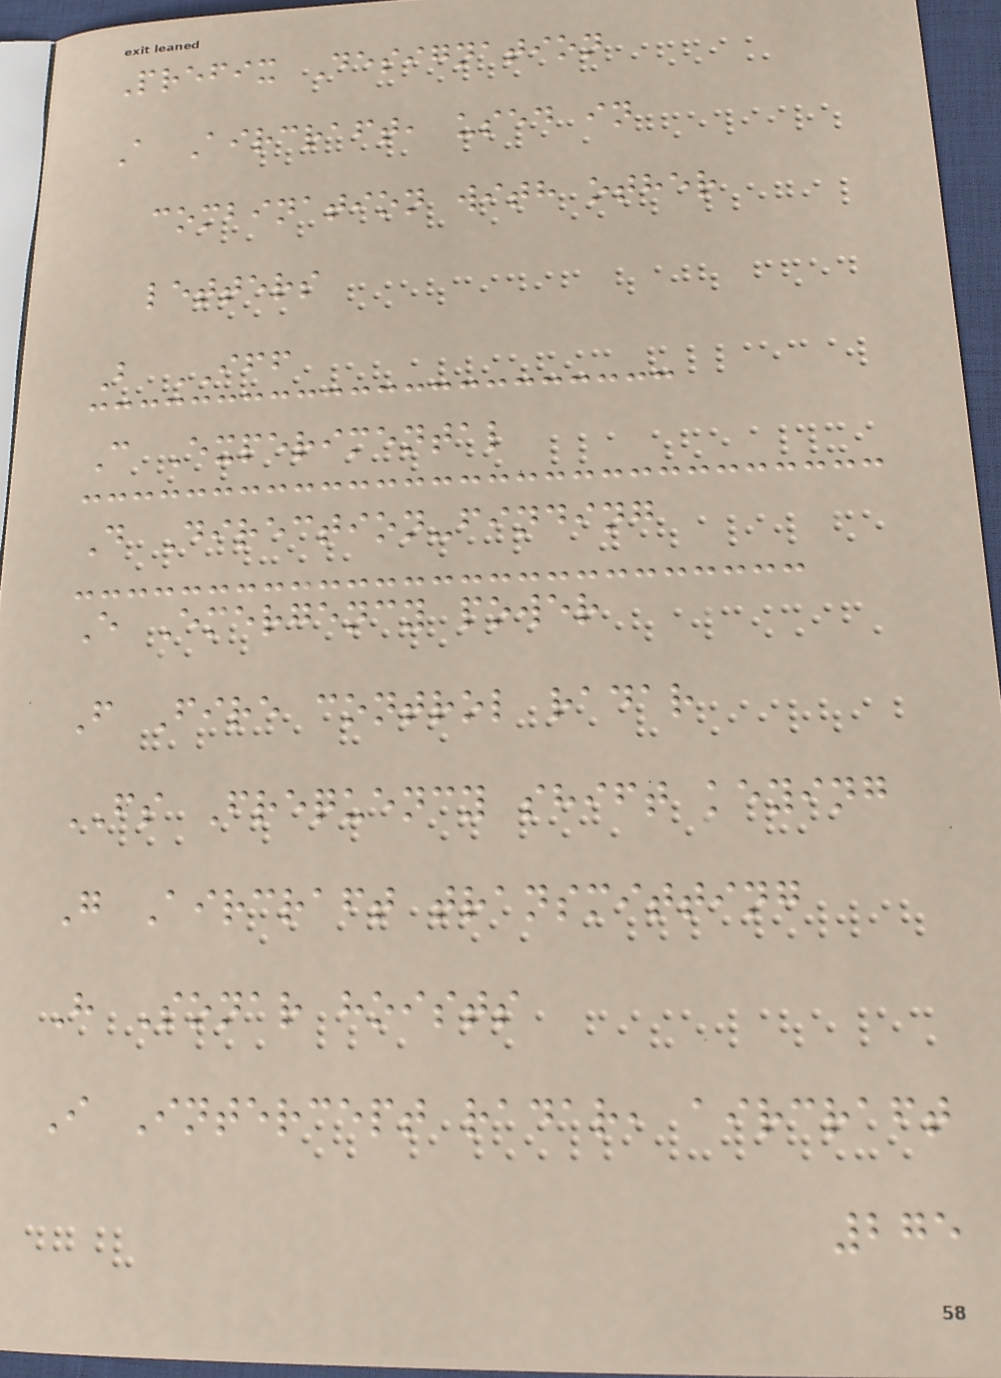Prefix Designation
A Aircraft, used in
combination with other
letters
B IFF
C Experimental
D Direction-finding
E Emergency power
F Fire control radar
FS Frequency shift keying
G Aircraft transmitting
H Sonar hoists
I Intercept radar, aircraft
275
